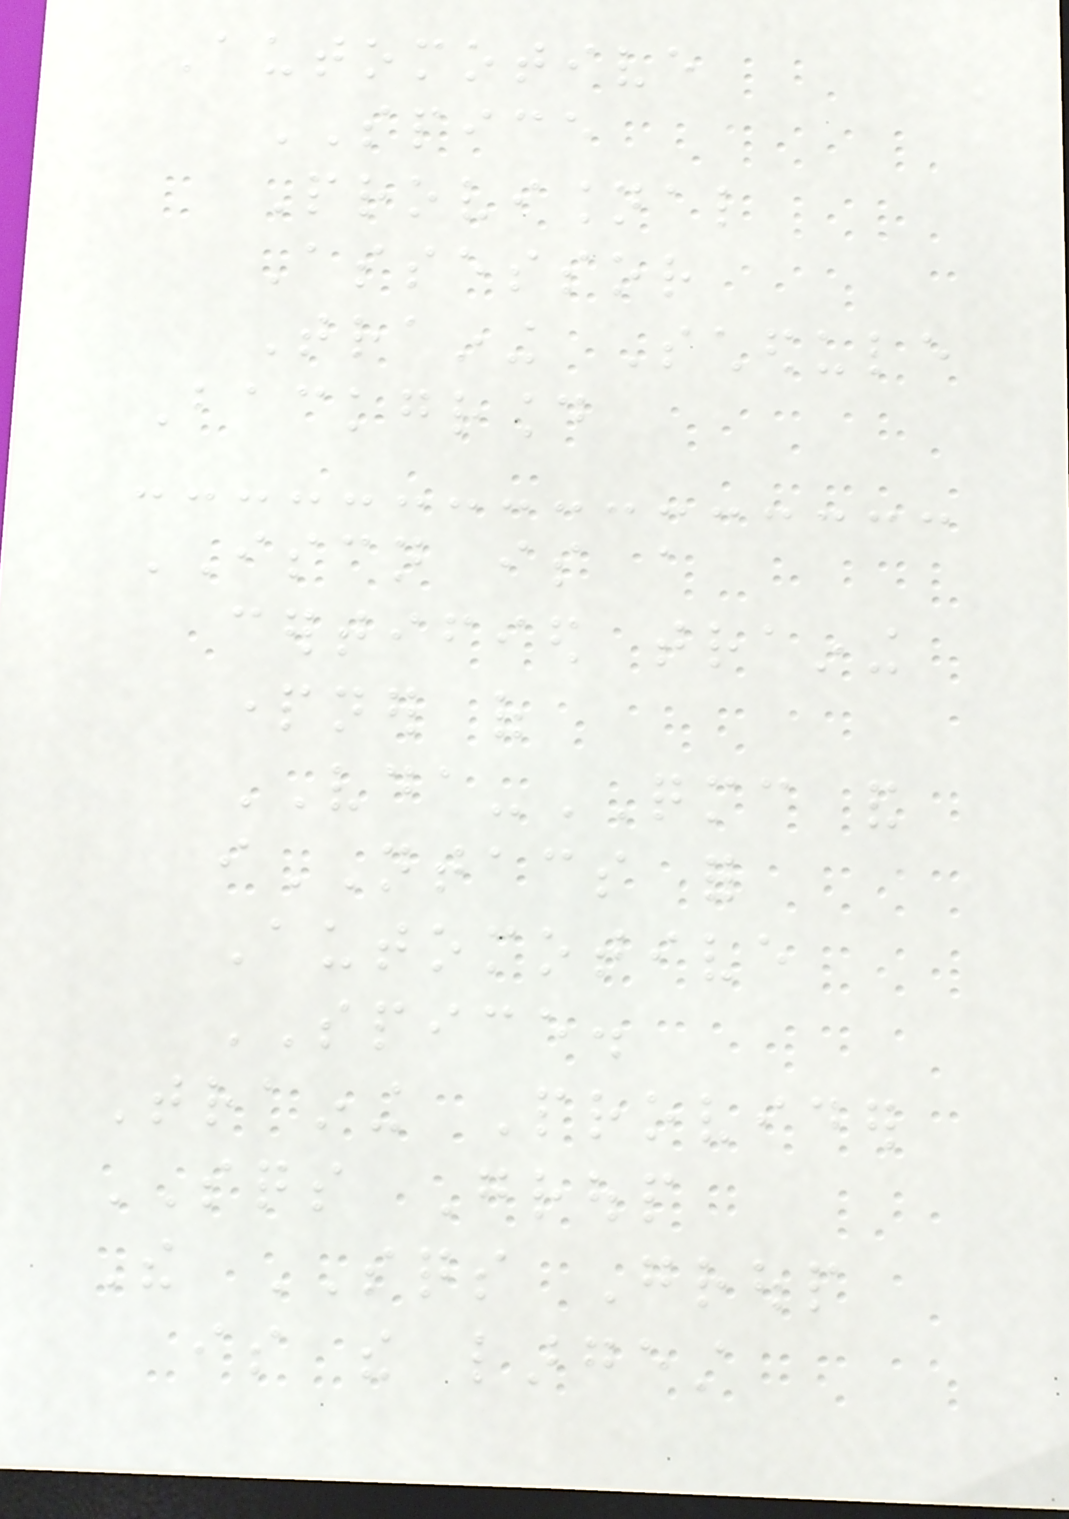Automotive
SPICE
Provisional
Assessor
Training Schedule
Background
ISCN is a
certified training
partner of
VDA-QMC and
iNTACS for
Automotive
SPICE.
Training Provider
SQS Group
The SQS Group
is the largest
